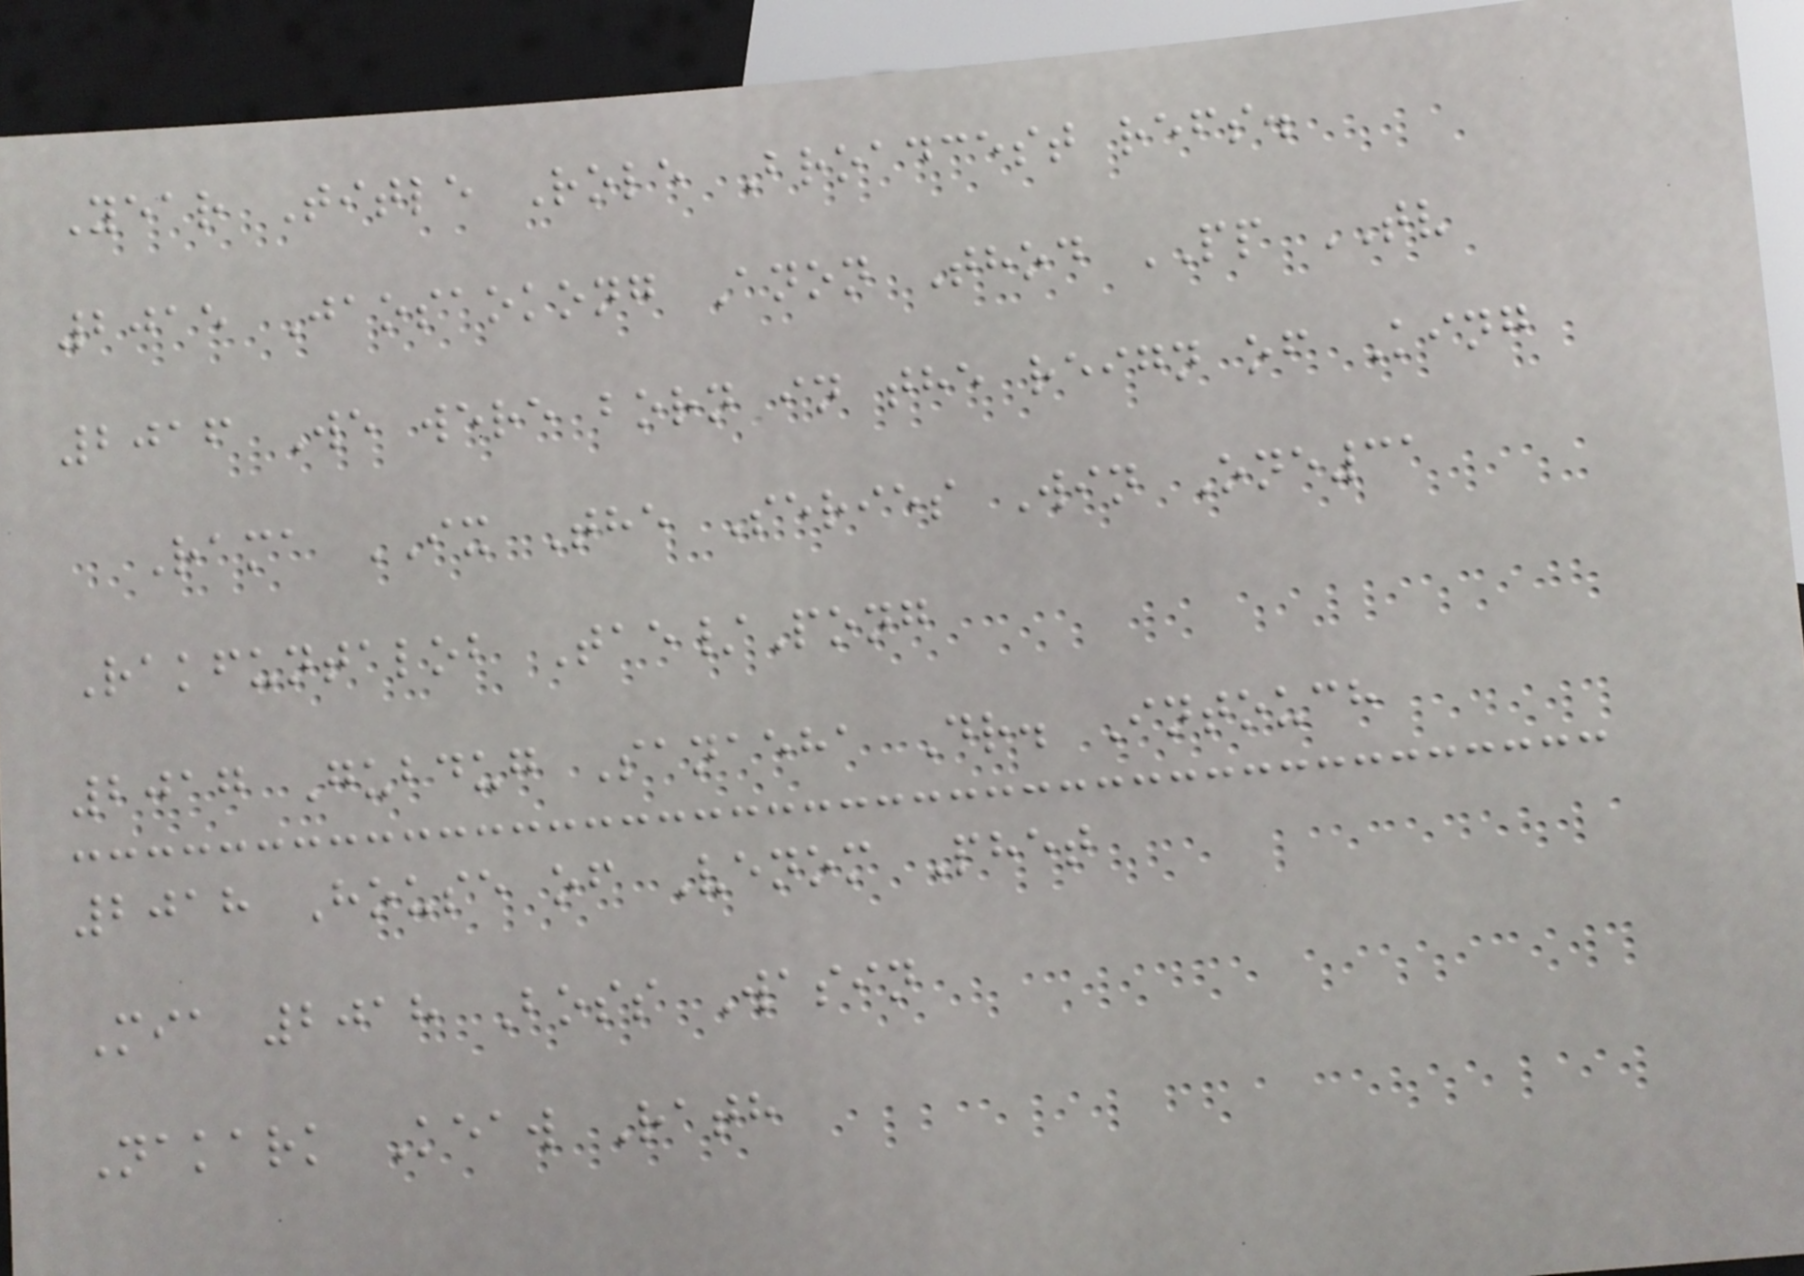Year Title Role Broadcest refs.
2015 Jaosaokong Anon Thod PP TV
2016 We were born in the reign of King
Rama IX The Series Win One31
Rakfuntalob Tae/Pong
2017 Gubdug Sanaeha Dr. Intouch
2018 House of Venom Phet
Mia 2018 Boss Wasin
Nakark Keaw Rath
